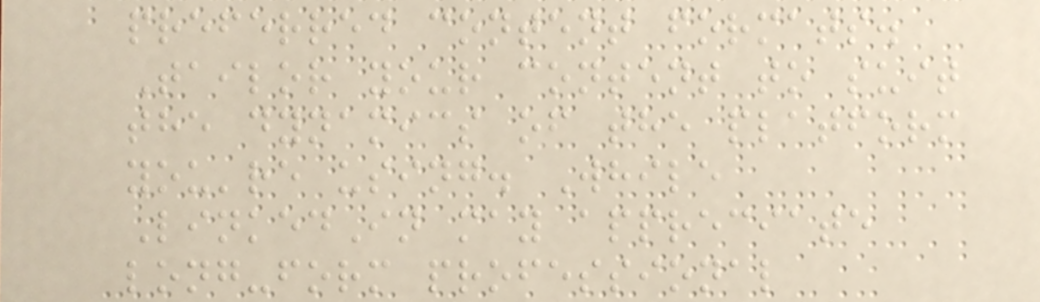preferred content formats.
Tailor your content to suit
the dynamics of the platform
you're using. While
LinkedIn may appreciate
long-form professional
